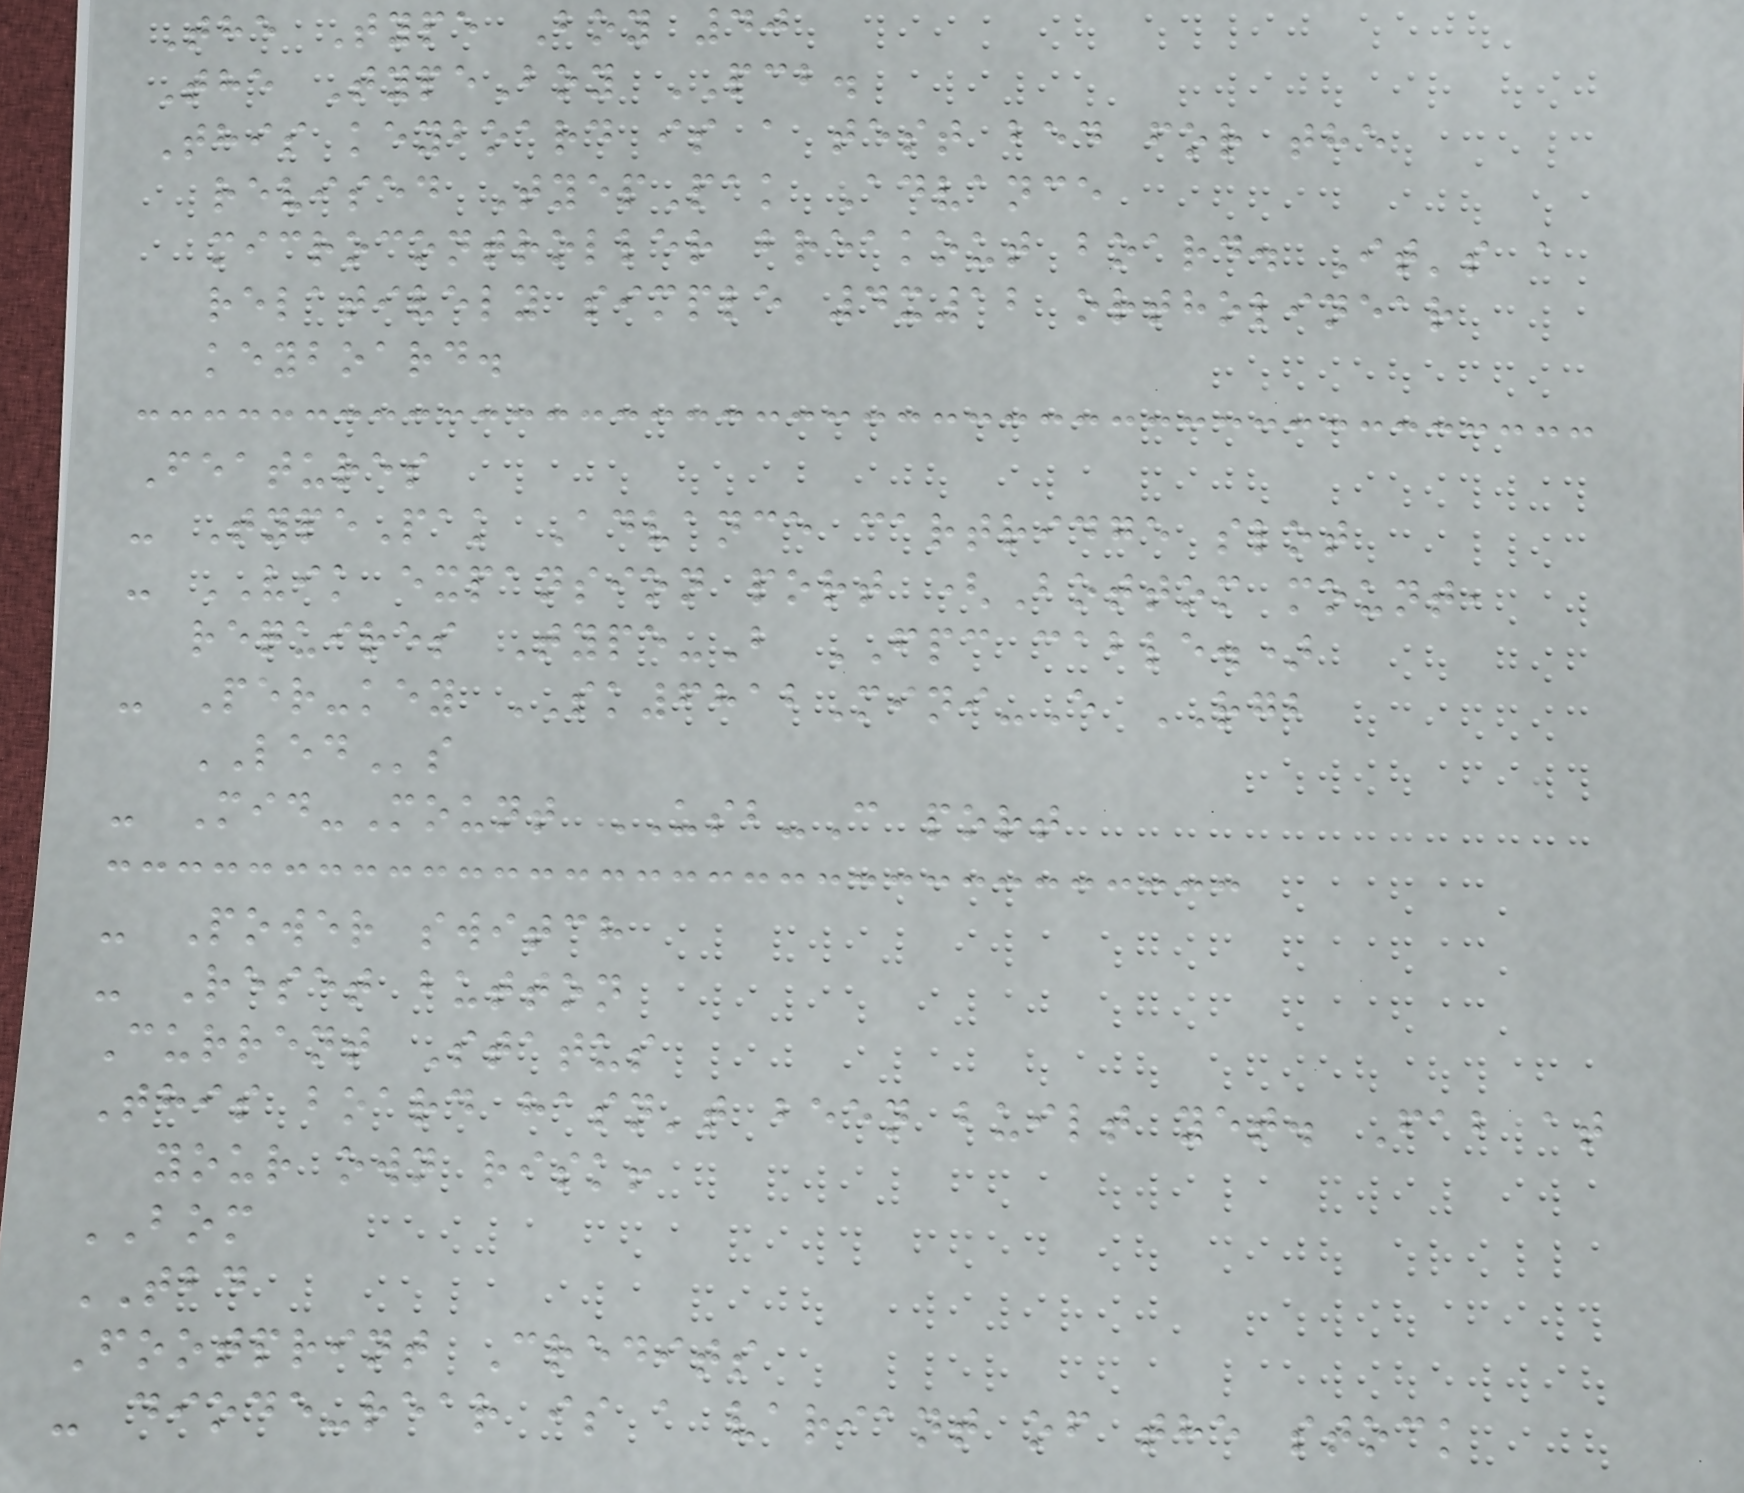The Type Boy 40
The TypeBoy PCB.
This keyboard is a test bed for the
revised TyepPak Advance
microcontroller breakout board. It's a
relatively simple 4x12 ortholinear
keyboard.
Features
- TypePak Advance cartridge slot
- VIK expansion port (Bottom mount,
requires Type-B FPC cable.)
- Per-key SK6812Mini-E RGB
LEDs
- Mid-Mount USB-C port
- Power switch
- Reset button
Current Status
This board hasn't been built yet. Fab at
your own risk!
BOM
TBD
Footprint Credits
- diode-rear is a variant of the stock
